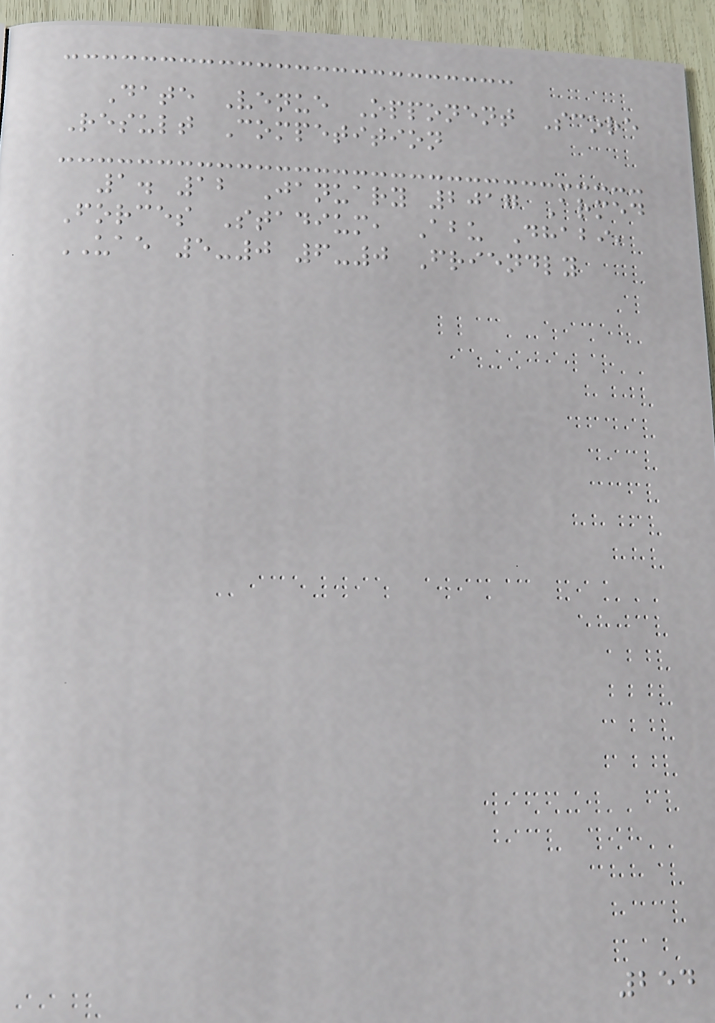Date Venue Opponent Score
Result Competition
1. 12 January 2017 Armed
Forces Stadium, Abu Dhabi,
UAE 5-0 6-0 Friendly
254
